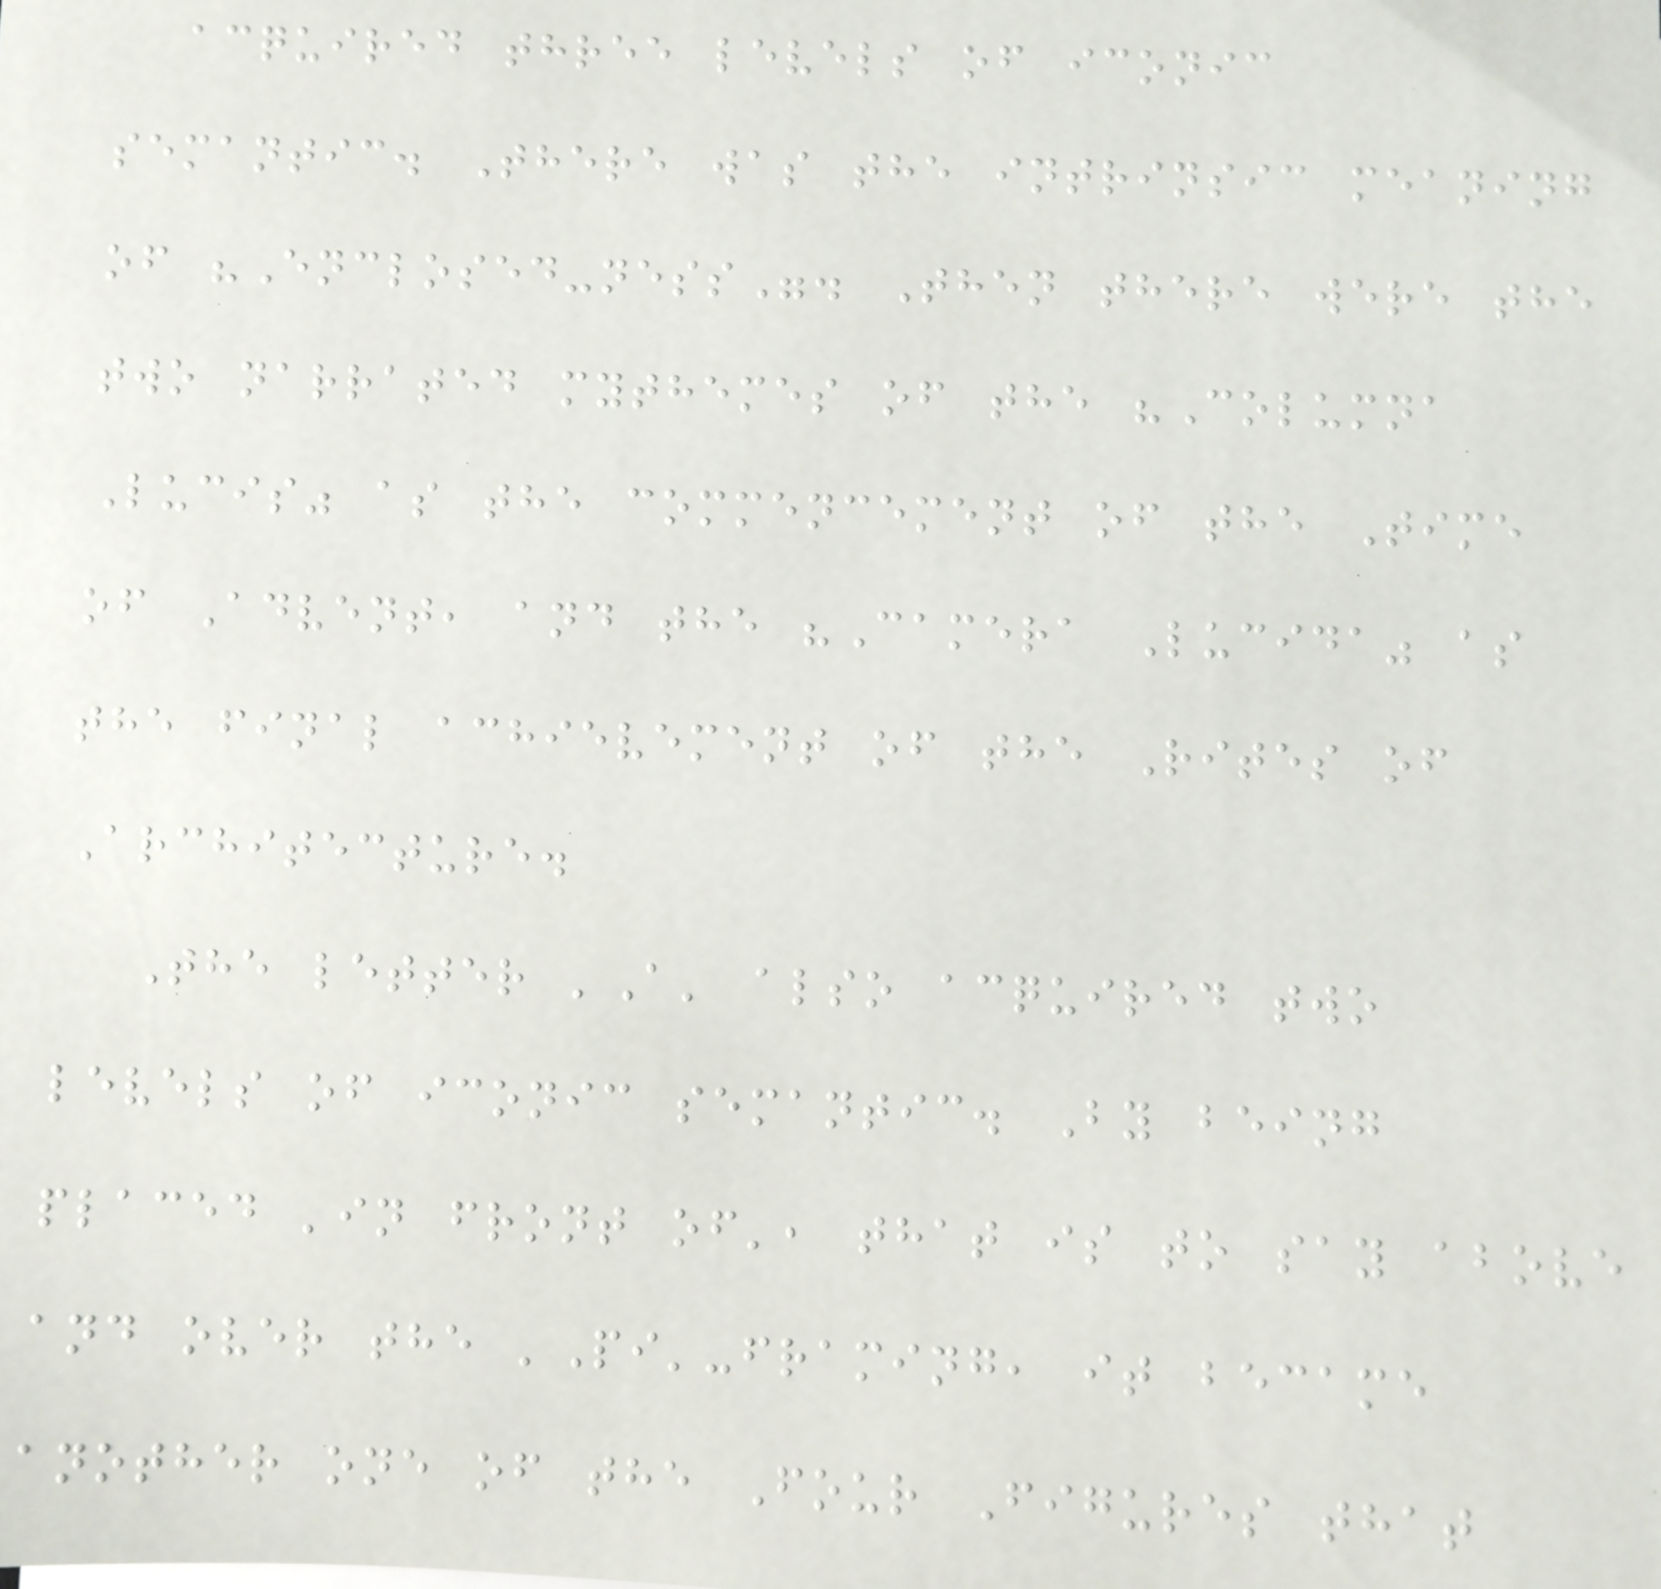acquired three levels of iconic
semantic. There was the intrinsic meaning
of "Enclosed-ness". Then there were the
two narrated mythemes of the "Columna
Lucis" as the commencement of the Time
of Advent, and the "Camera Lucida" as
the final achievement of the Rites of
Architecture.
The letter 'A' also acquired two
levels of iconic semantic. By being
placed 'in front of', that is to say above
and over the 'Pi'-framing, it became
another one of the Four Figures that
